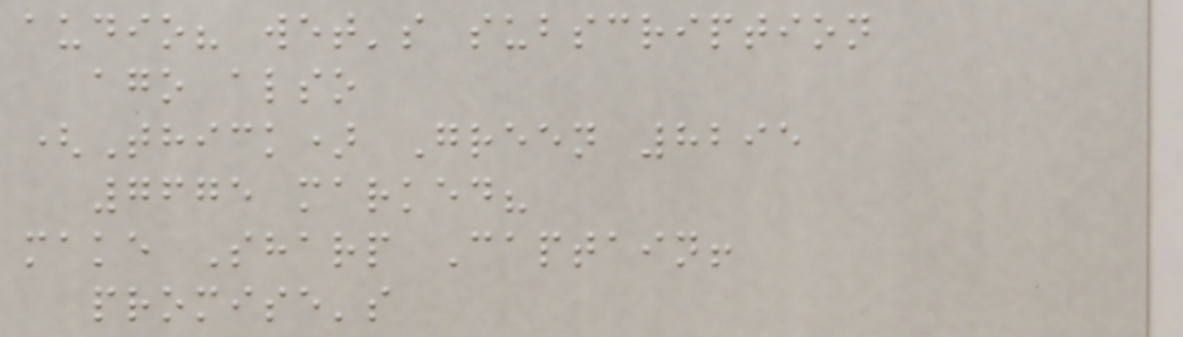audio? wet's subscription
ago also
(Thick) Green 8295
7675 marked?
make Sharp Captain!
promise's
